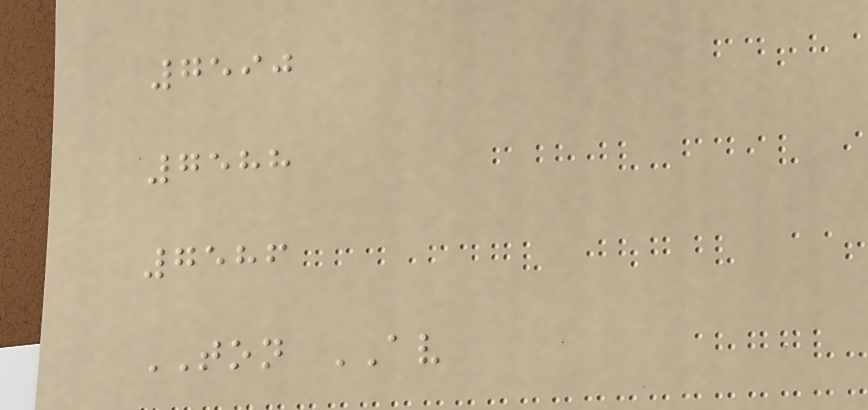7590
7588
7586
TON AV
